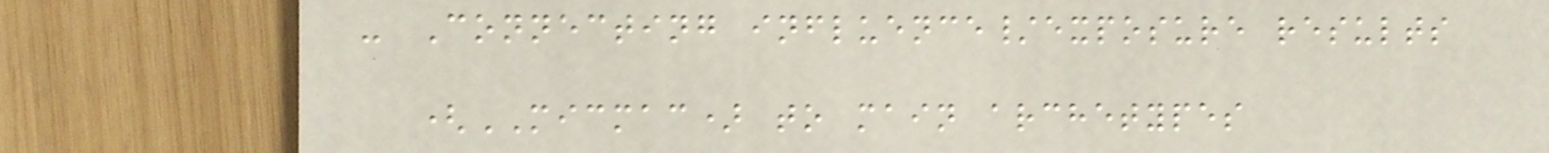- Connecting influence/exposure results
(MICMAC) to main archetypes
